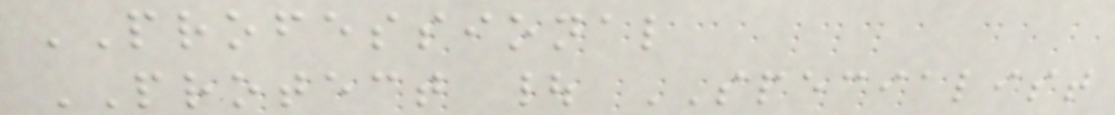PROFESSIONAL
PROTECT | SPECIALIST
